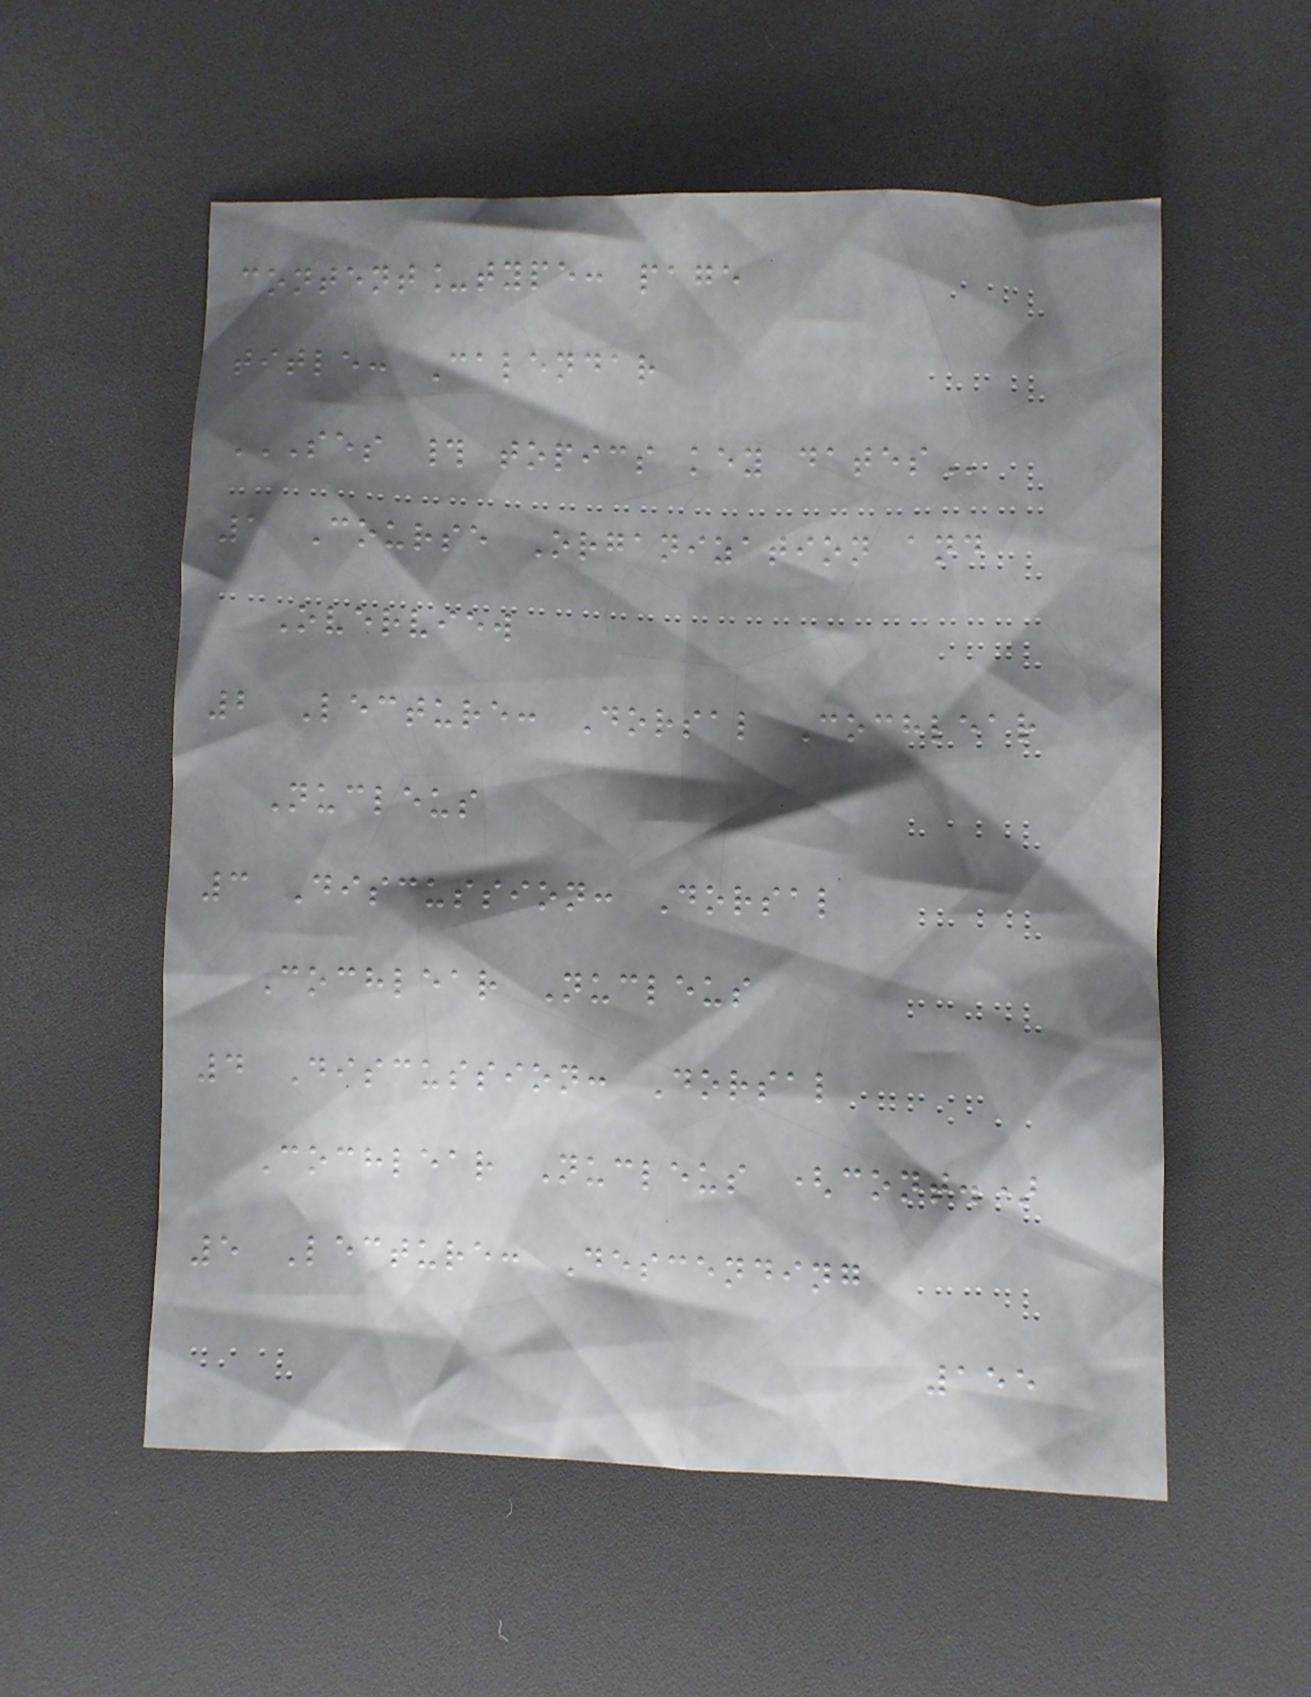content_type: page
title: Calendar
SES # TOPICS KEY DATES
1 Course Organization and
Overview
2 Lecture: Dorsal Cochlear
Nucleus
3 Discussion: Dorsal
Cochlear Nucleus
4 Discussion: Dorsal
Cochlear Nucleus (cont.)
5 Lecture: Descending
155
